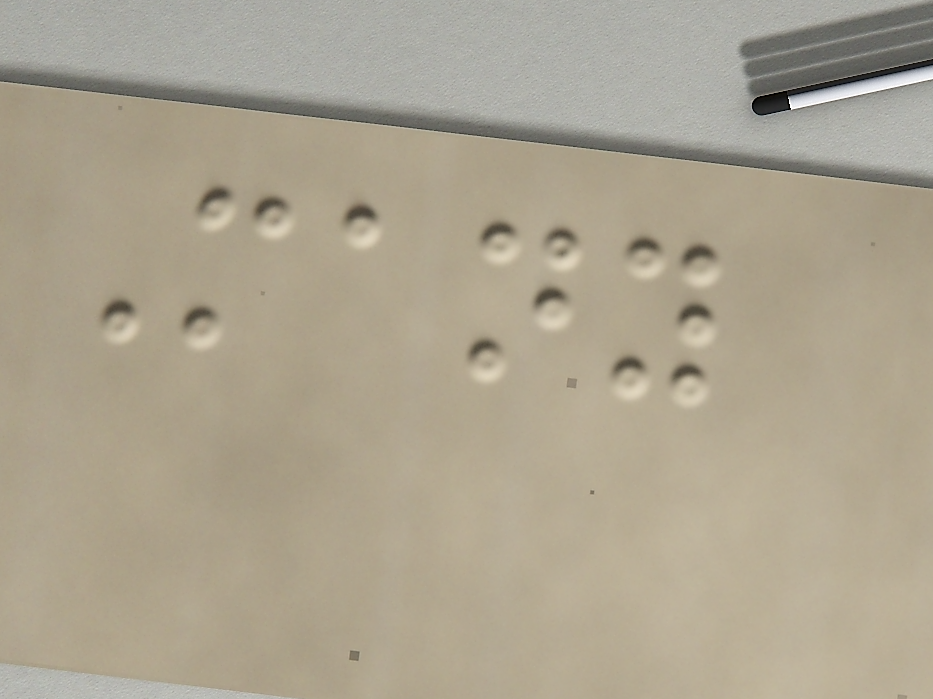Many
